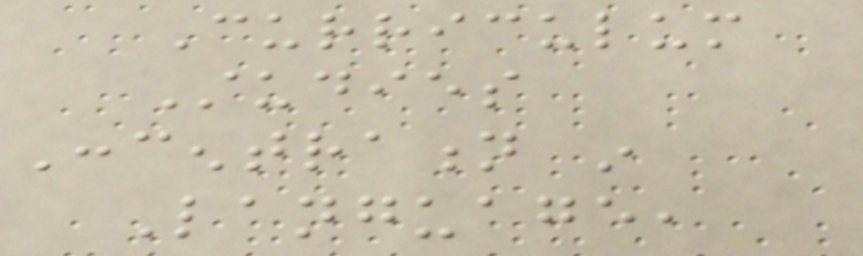Curriculum
Studies
Concentration in
Language,
